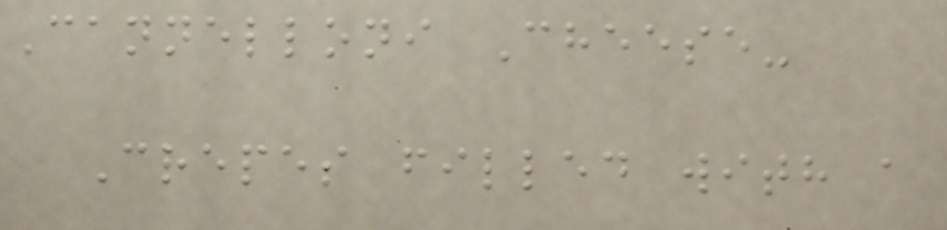Cannelloni Cheese-
Crepes filled with a
